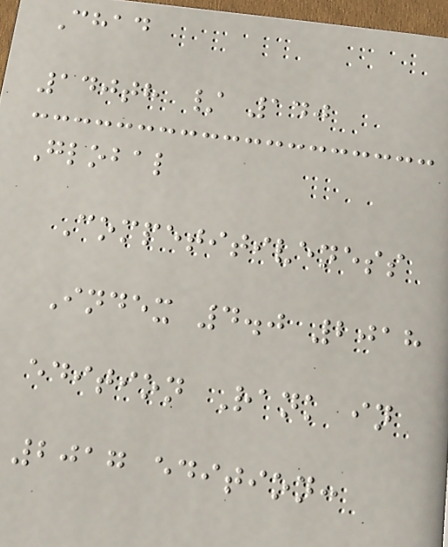Chad
140th / 140
Global
Competitiveness
Index 4.0 2018
edition Rank in
2017 edition:
